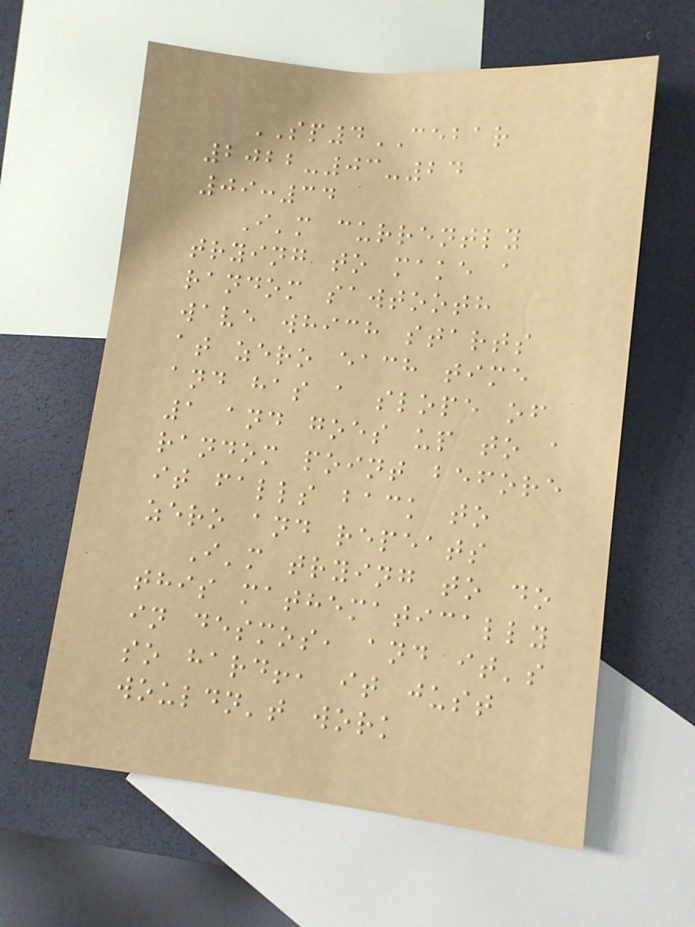SP4CEBAR
2022-03-24
09:34
I'm currently
trying to make a
random sawtooth
wave which starts
at zero each time
and has a slope of
1 and goes up to a
random point before
it falls back to
zero and repeats
I'm trying to do
this mathematically
in desmos, and it's
so hard!, it just
wouldn't work
